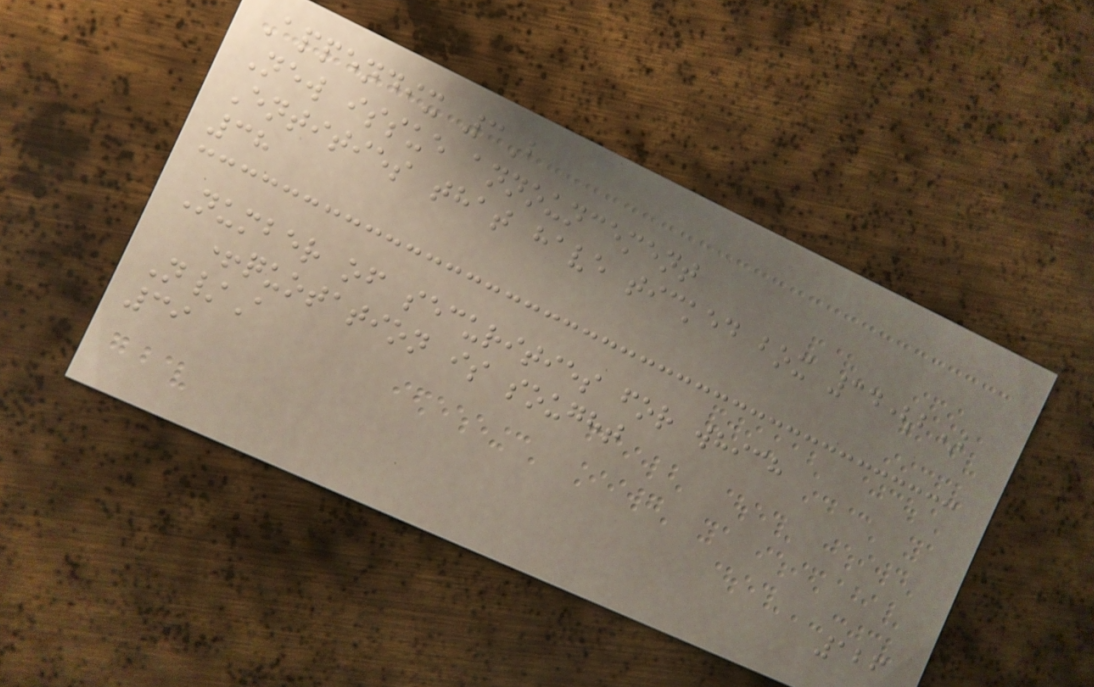Appendix 3B
New issue announcement
Entities that have ticked box 34(b)
38
Number of securities for which
+quotation is sought
N/A
39
126
